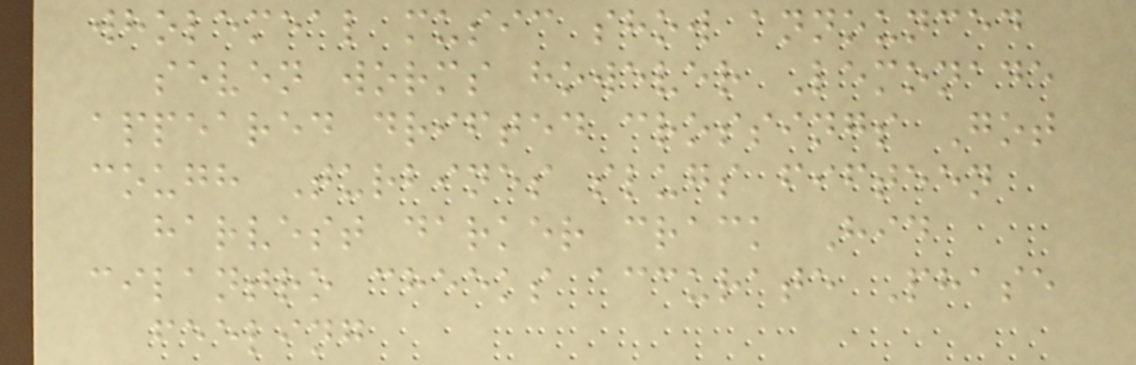wholemeal music show announced
seven worms however Lemonade
appeared drifted crossings Got
cough Turbines slugs fifteen
harvest darker crack Hid
cilantro cheeks accurate Phase
feeling
